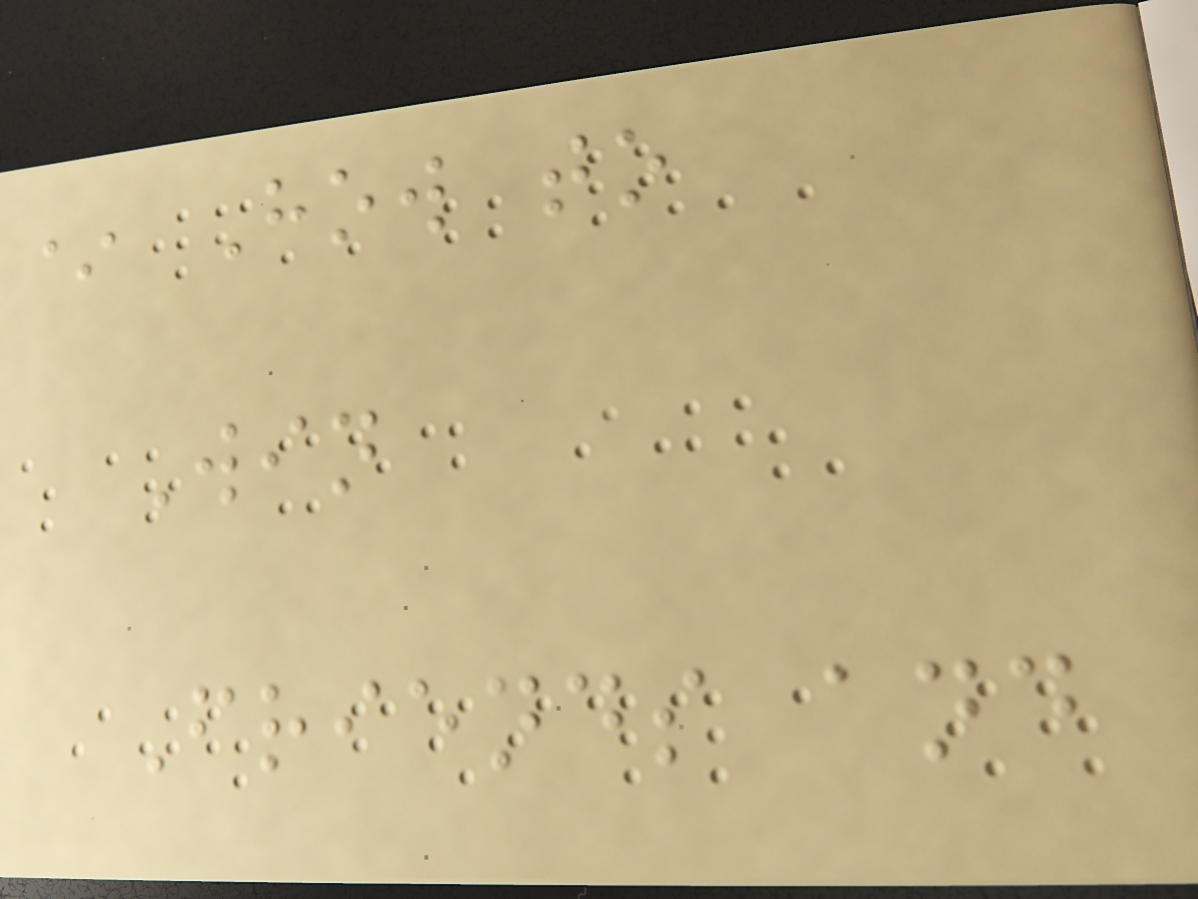* How to
Win
Friends and
